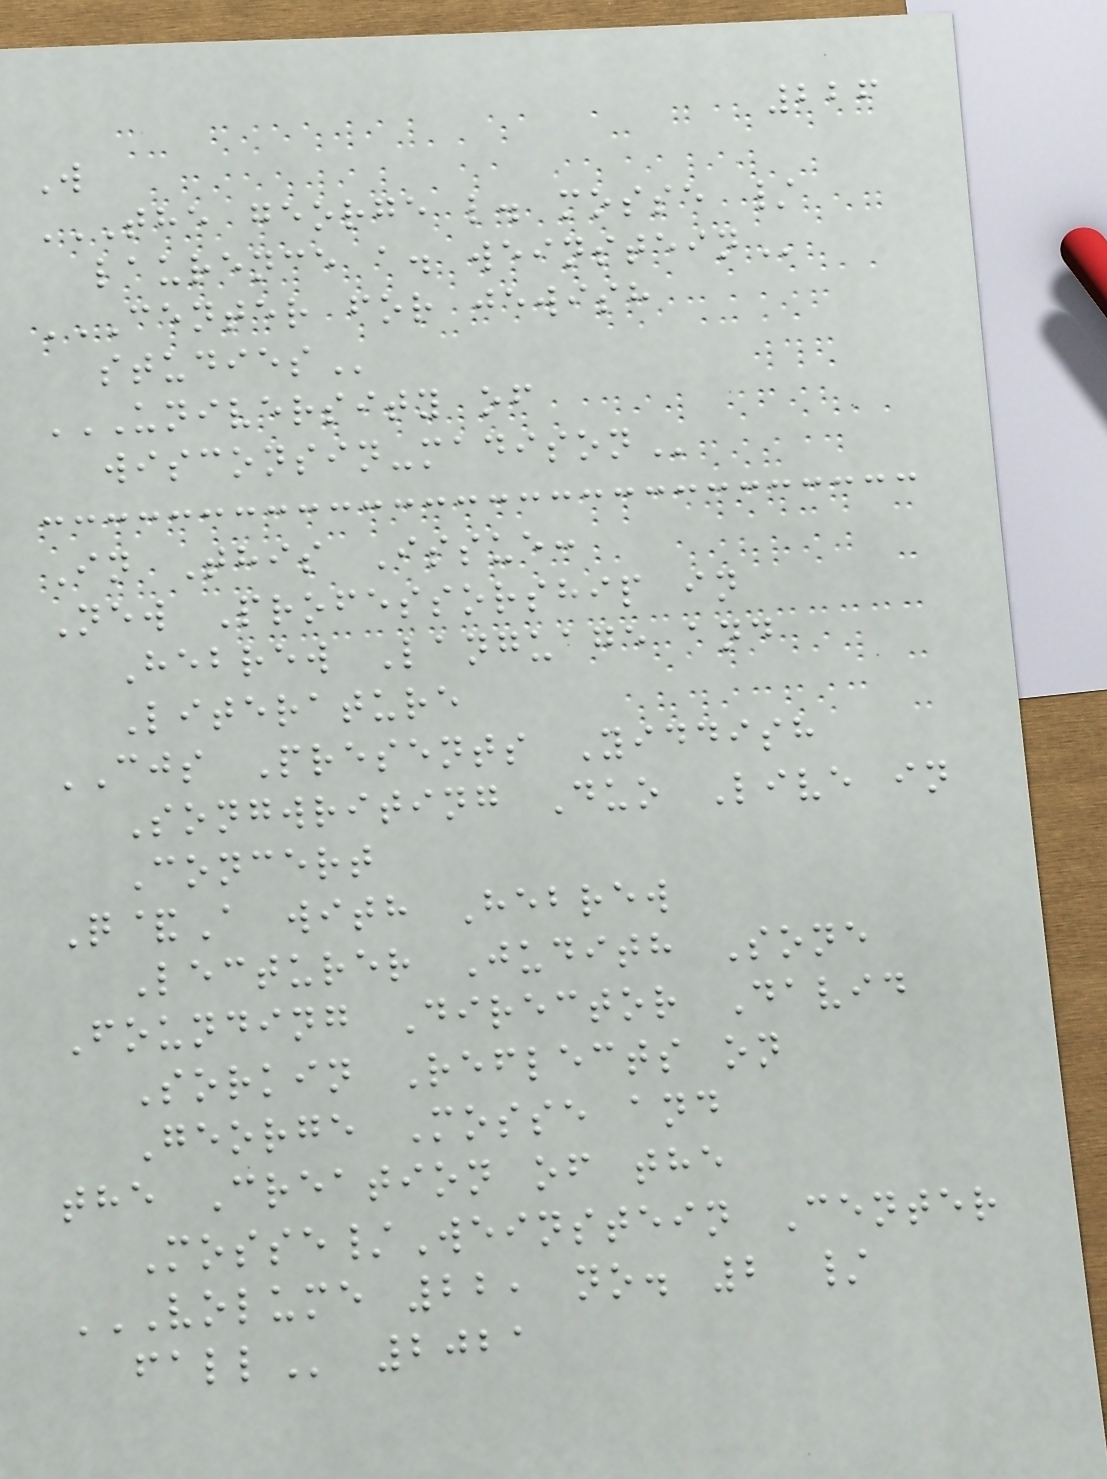226
W
THE GEORGE L. MOSSE /
LAURENCE A. WEINSTEIN
CENTER FOR JEWISH
STUDIES
UNIVERSITY OF
WISCONSIN-MADISON
In This Issue:
New Professorship in
Hebrew Language and
Literature
CJS Presents Yiddish
Songwriting Duo Live in
Concert
Q&A with Hebrew
Lecturer Judith Sone
Founding Director David
Sorkin Reflects on
George Mosse and
the Creation of the
Mosse/Weinstein Center
VOLUME 22, NO. 2 /
FALL 2021
